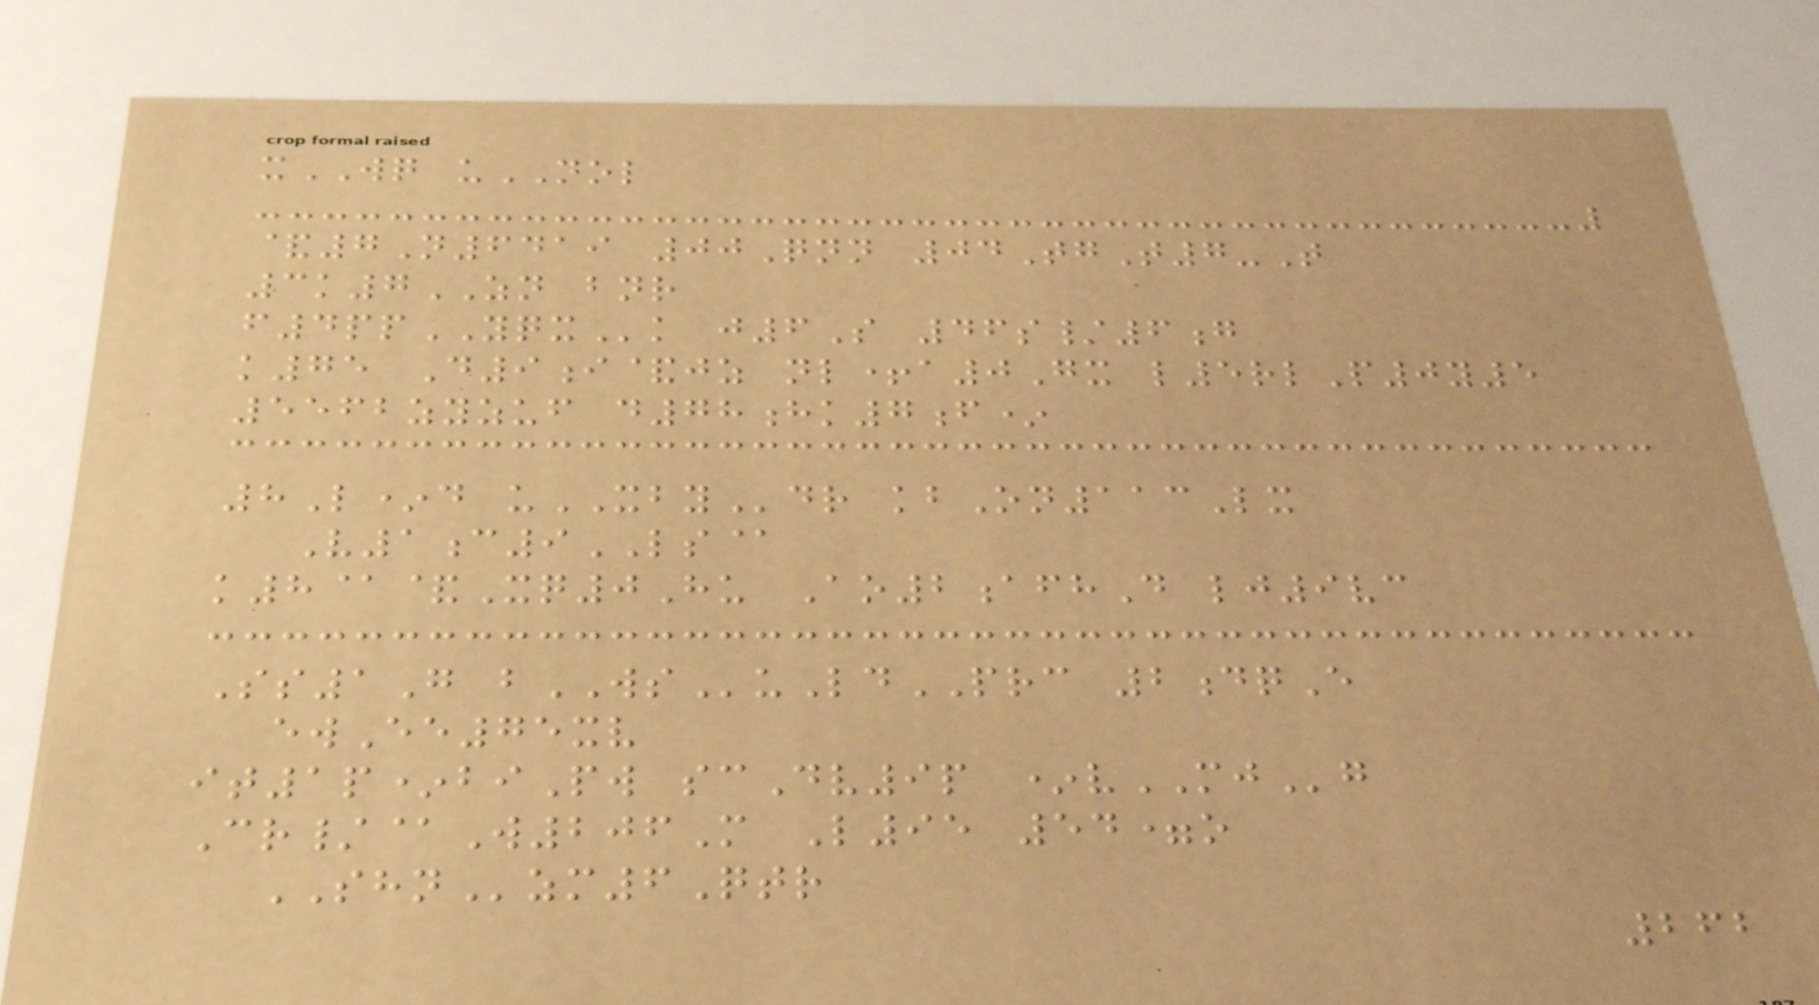xWQ uNOL
&7N6419 00Qnn 04TgT7-T
3k7ZN bnr
f4ppYQXk j6S 46s/6g
k75 D9i&jz nl+a0Gx l5rlP0y5
5562zyzuf d78hk7f*
8L*d uXBYdr kbOn113Lx
V1c9LS@
k8@&Xq0Hu Ao2afhD lj9vc
Ss1G bWSuLdPRC 2dqE
ewEe75xv
it1p*biPw scDv9p *vMJg
Cr/@W206M L95 54=o
SHNzm6Qtr
262
